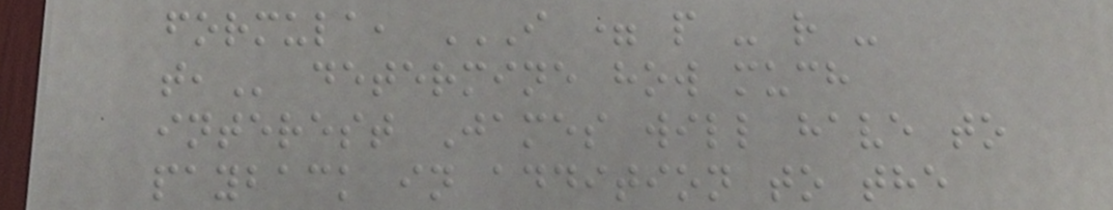formula, I = P - R -
T, determine how much
interest James will have to
payback in addition to the
